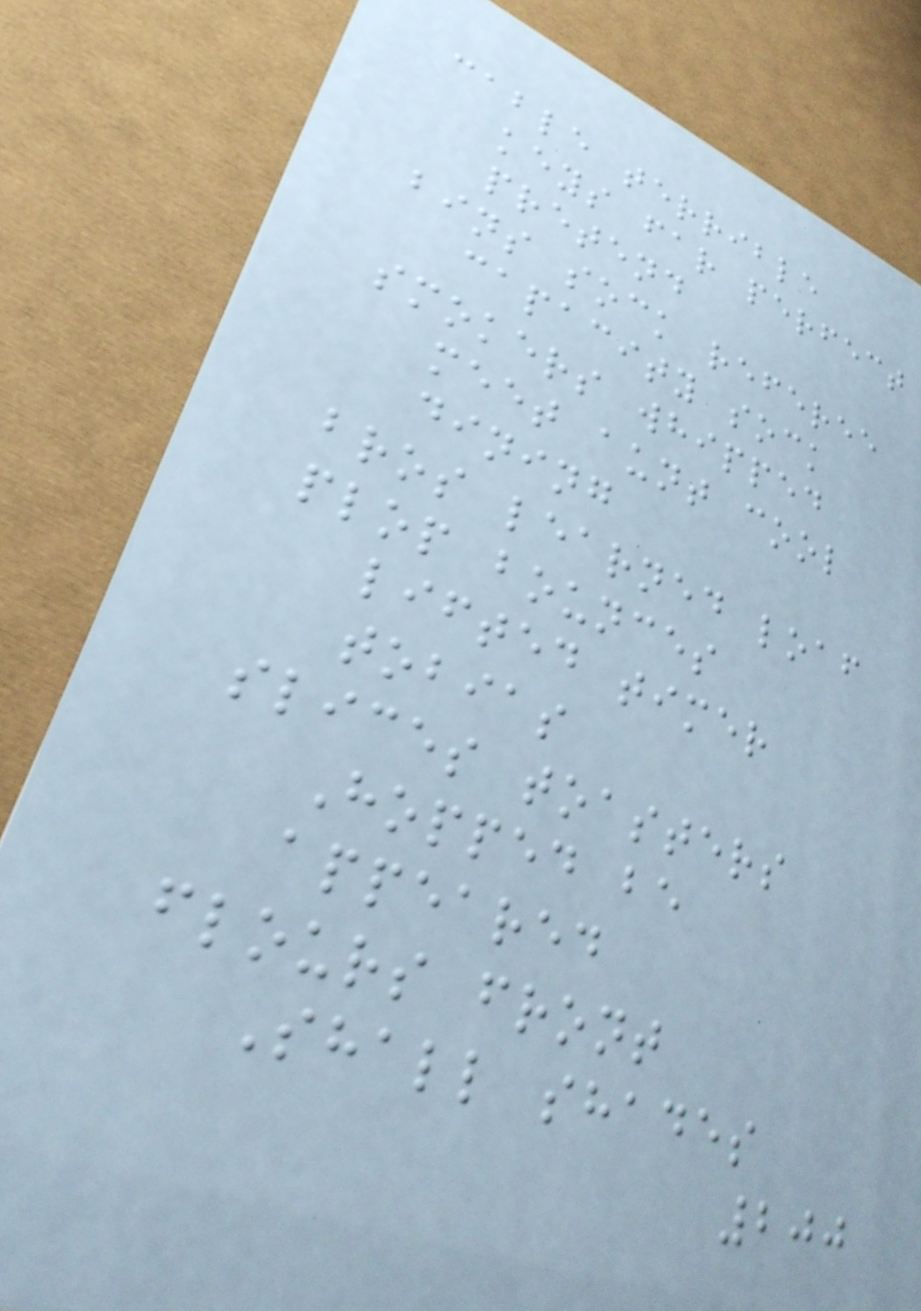cable terrible
keys far perfect
pretend
bins sock referee
capacity sock
smokers whipped
meet aunt cool
dining
bros learned loaf
plop bounces
lifted timer
tobias
slices toasters
Hopped be
appeared
flours front
Shall shades
200
